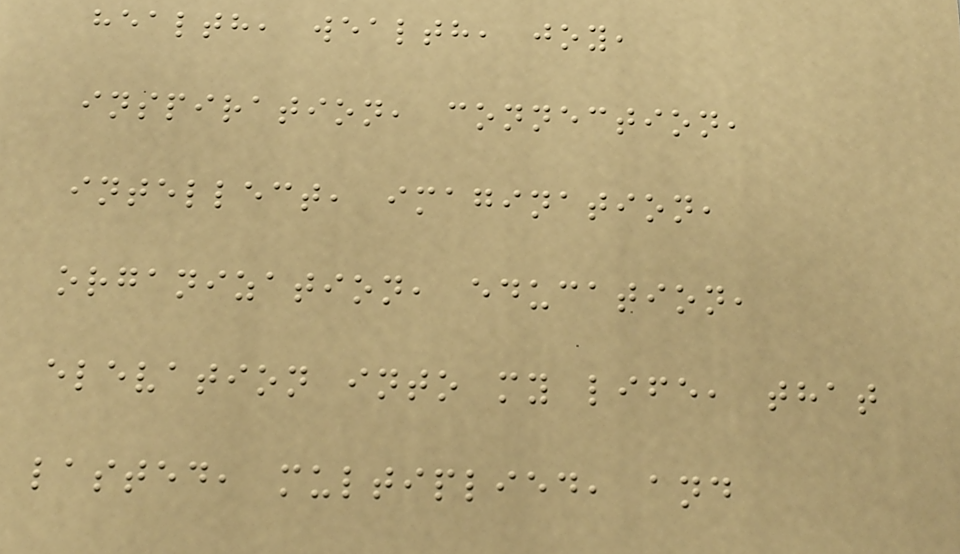health, wealth, joy,
inspiration, connection,
intellect, imagination,
organization, education,
elevation into my life, that
lasted, multiplied, and
